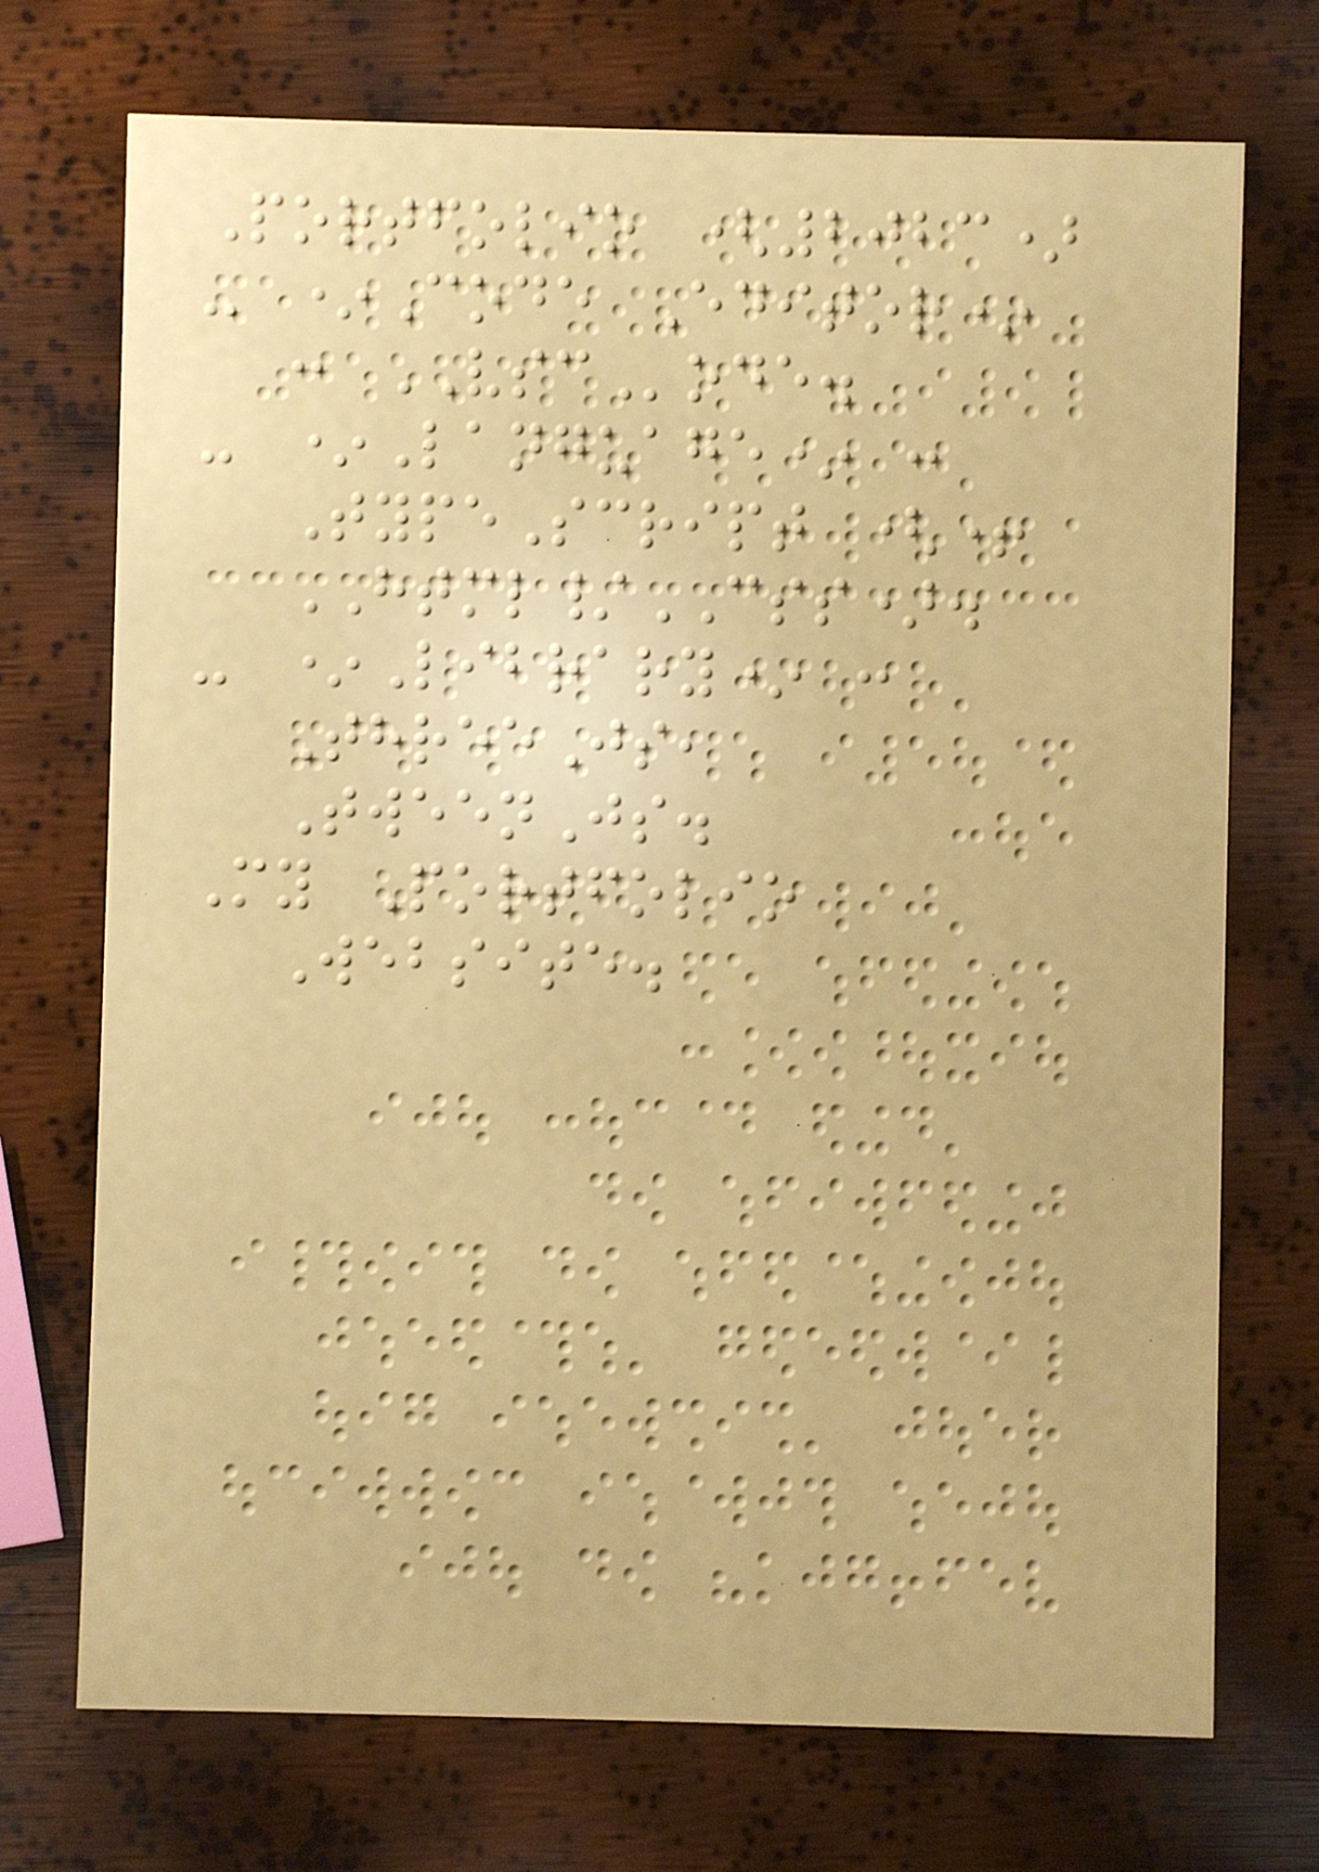Portfolio (2023)
- *Code Editor*
: VSCode.
- *Language* :
TypeScript (+
HTML/CSS).
- *Library* :
ThreeJs,
TweenJs.
My Portfolio
Website.
